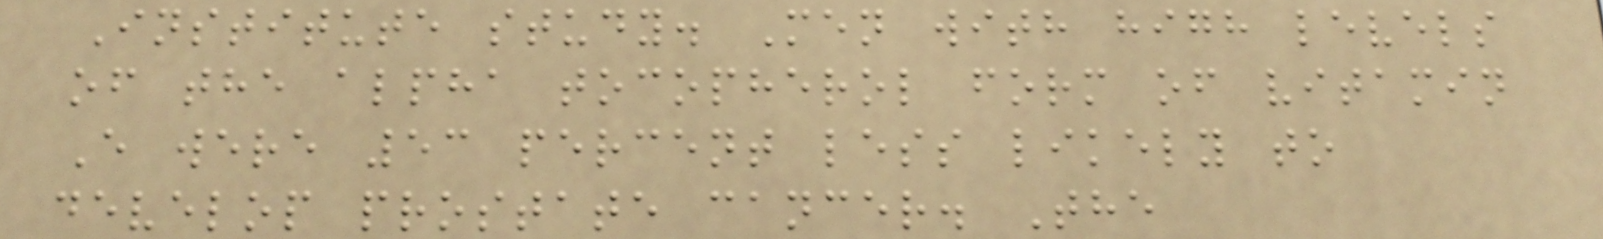Institute study. Men with high levels
of the alpha tocopherol form of vitamin
E were 53 percent less likely to
develop prostate cancer. The
